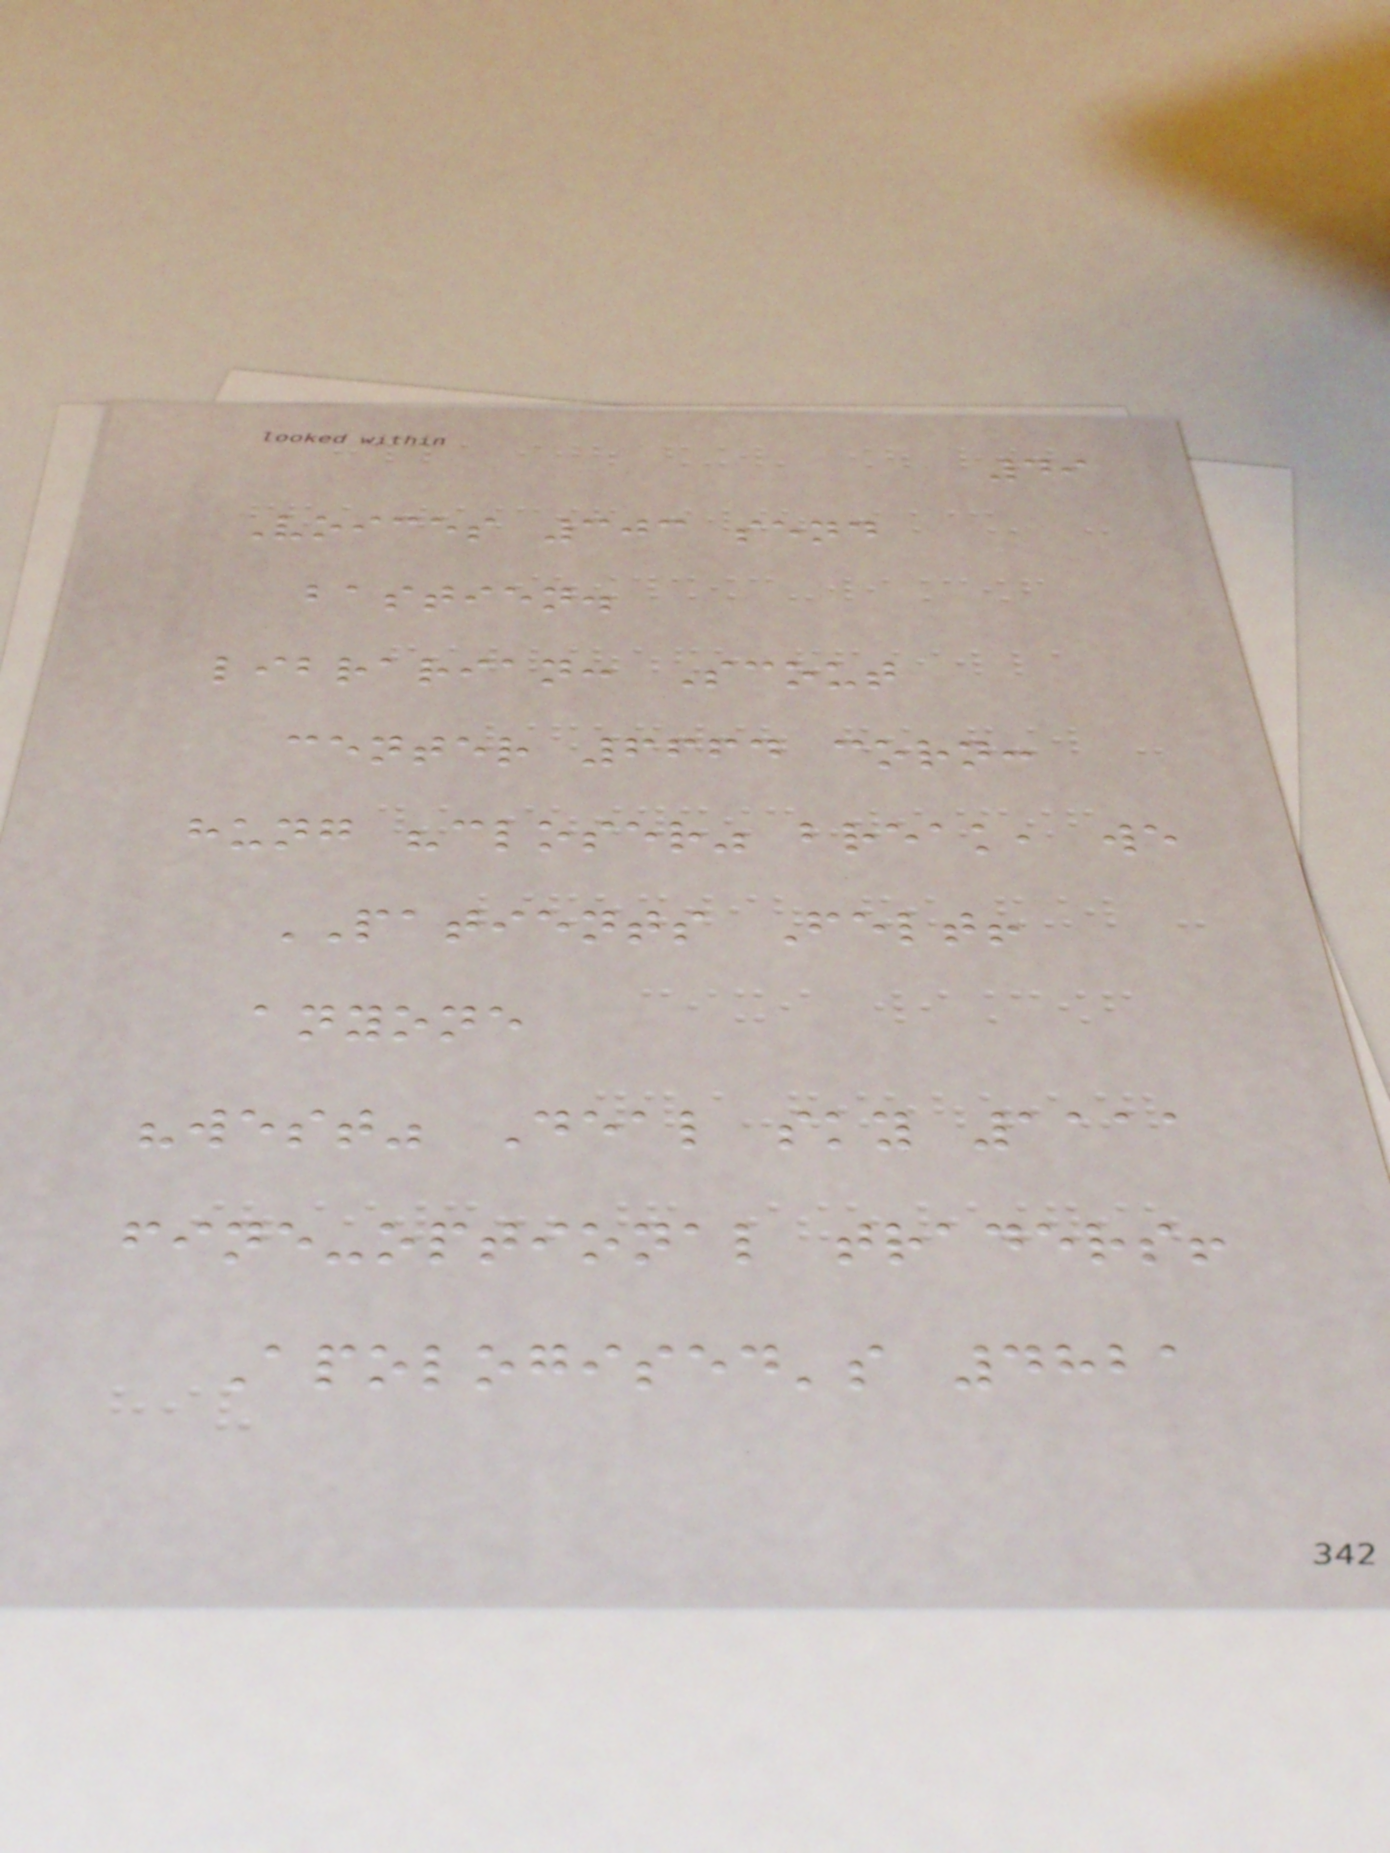49
Voices 303 send
bastien.
librarian: Scout
center 6664 corn:
hung "closer" break, we
PATIENTS Felt!
anyone
"west" Deal sky 1111
fine-optional traders!
Apologised's 4821
